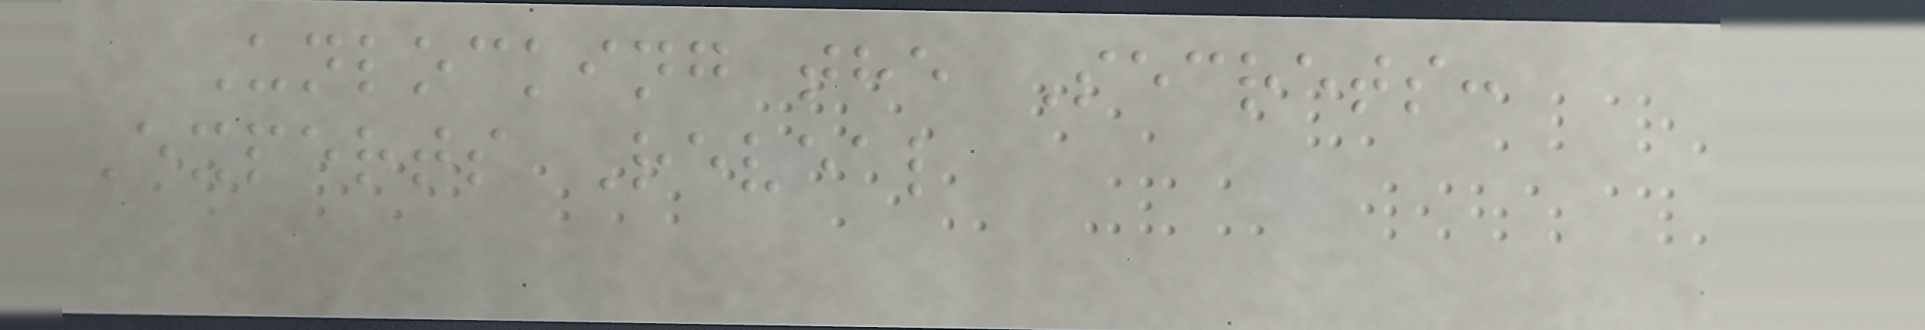Unlocking the Secrets:
Experts Reveal
